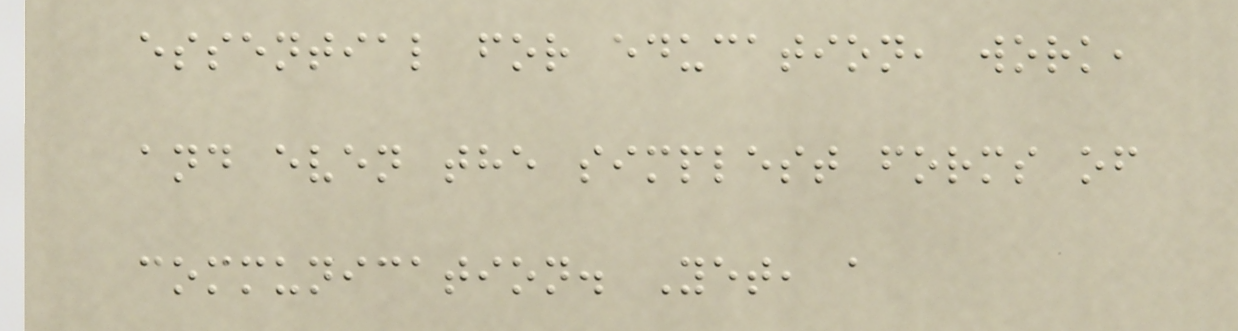essential for education, work,
and even the simplest forms of
communication. Yet, a
